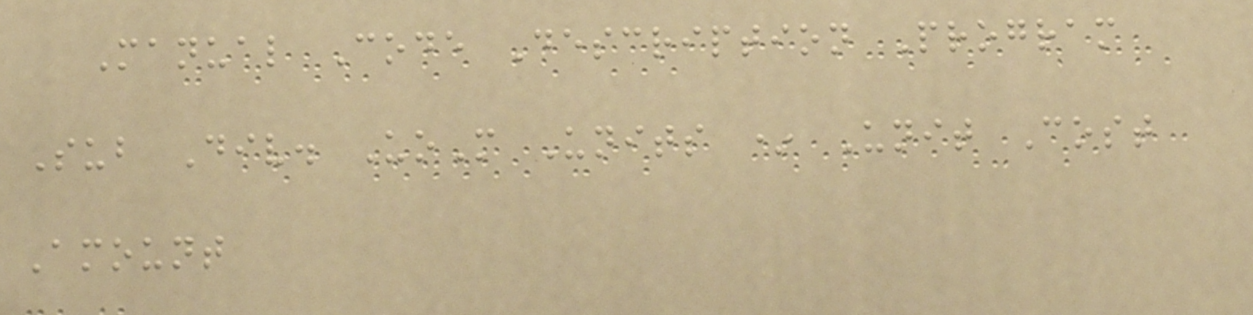Manual Code Description Program
Sub Div. UoM Units * Unit Cost
Amount
